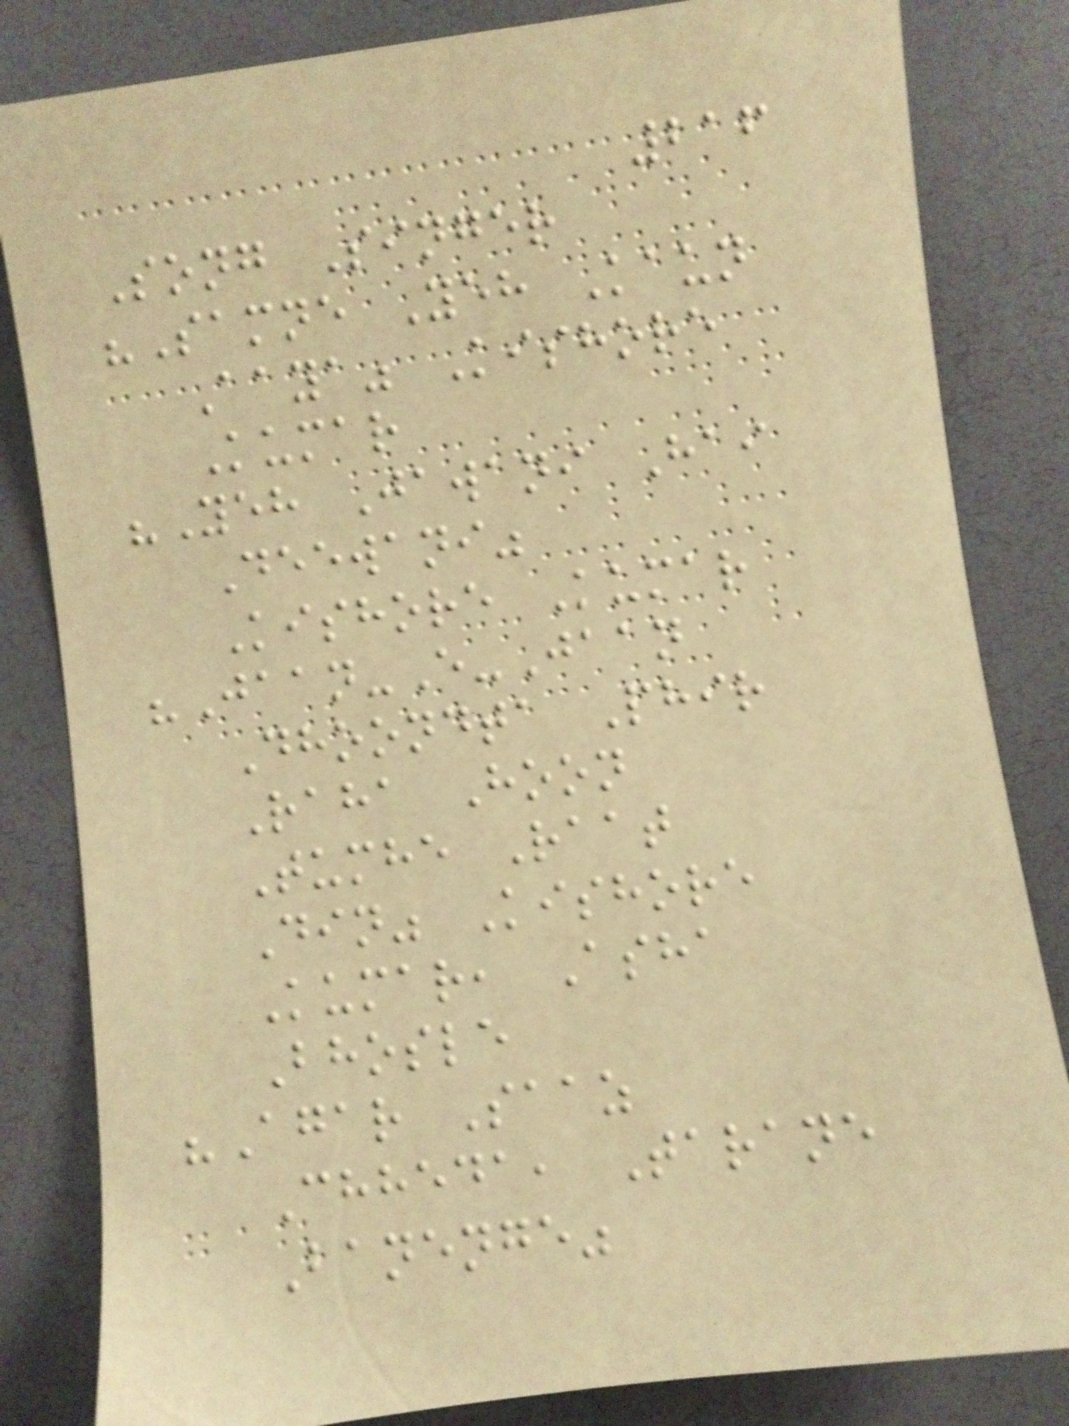216
Song Singer
"Samne Yeh Kaun
Aaya" Kishore
Kumar
"Yeh Jawani Hai
Deewani"
Kishore Kumar
"Jaan-E-Jaan
Dhoondta Phir
Raha Hoon
Tumhe Raat
Din" Kishore
Kumar, Asha
Bhosle
"Agar Saaz
Chheda, Tarane
Banenge"
